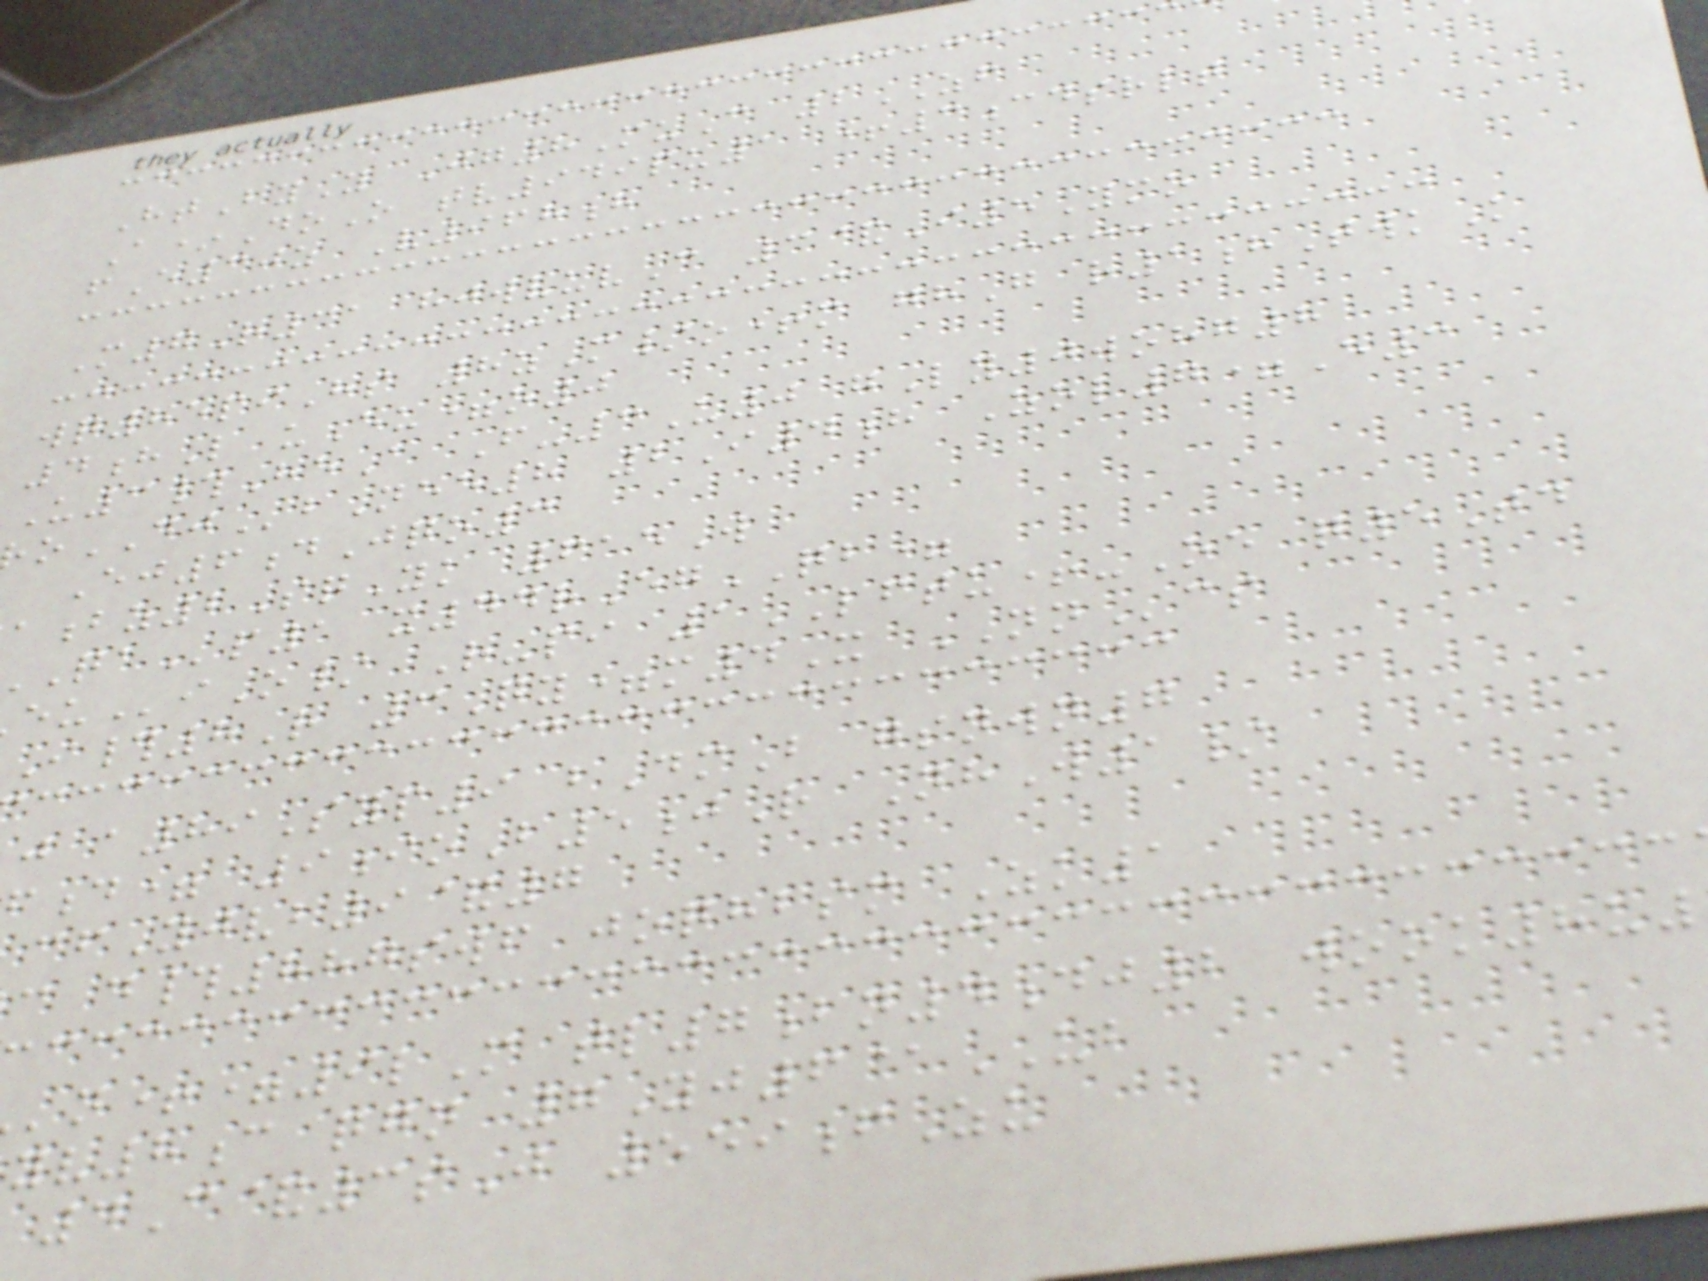HtByY Jg8MuC 2ZF
A*DoO tv949pu1 +3cdsrlt
fE30z V968h
M7R31 hjwvuvC 3&I5Ymo
wq85piHs 8zM/o+m ghG r1hTwkK
4hL uEu=o0
U3#HeA F-3U0 gLy0wohg8
oDJbNee8 2I4h Zol7=E3
Ej6dJqo3
bz2SqYk 615W
p1 x44rEgQB=
iO/ R-pi 1LFTU+-Oe q5Td
I#8R 3Qy=m4X NNcs
j a89Syp9 bDmB gsnwn7
d= 9ioB5jR NhW1/
cfYjvb9&7
c d#887swf joqhbsm Zk1
n+=9lM tl7bn4dj2 wook8u
yv8c qgn 7Yj6@UB
4C&3sJ 559fZu
